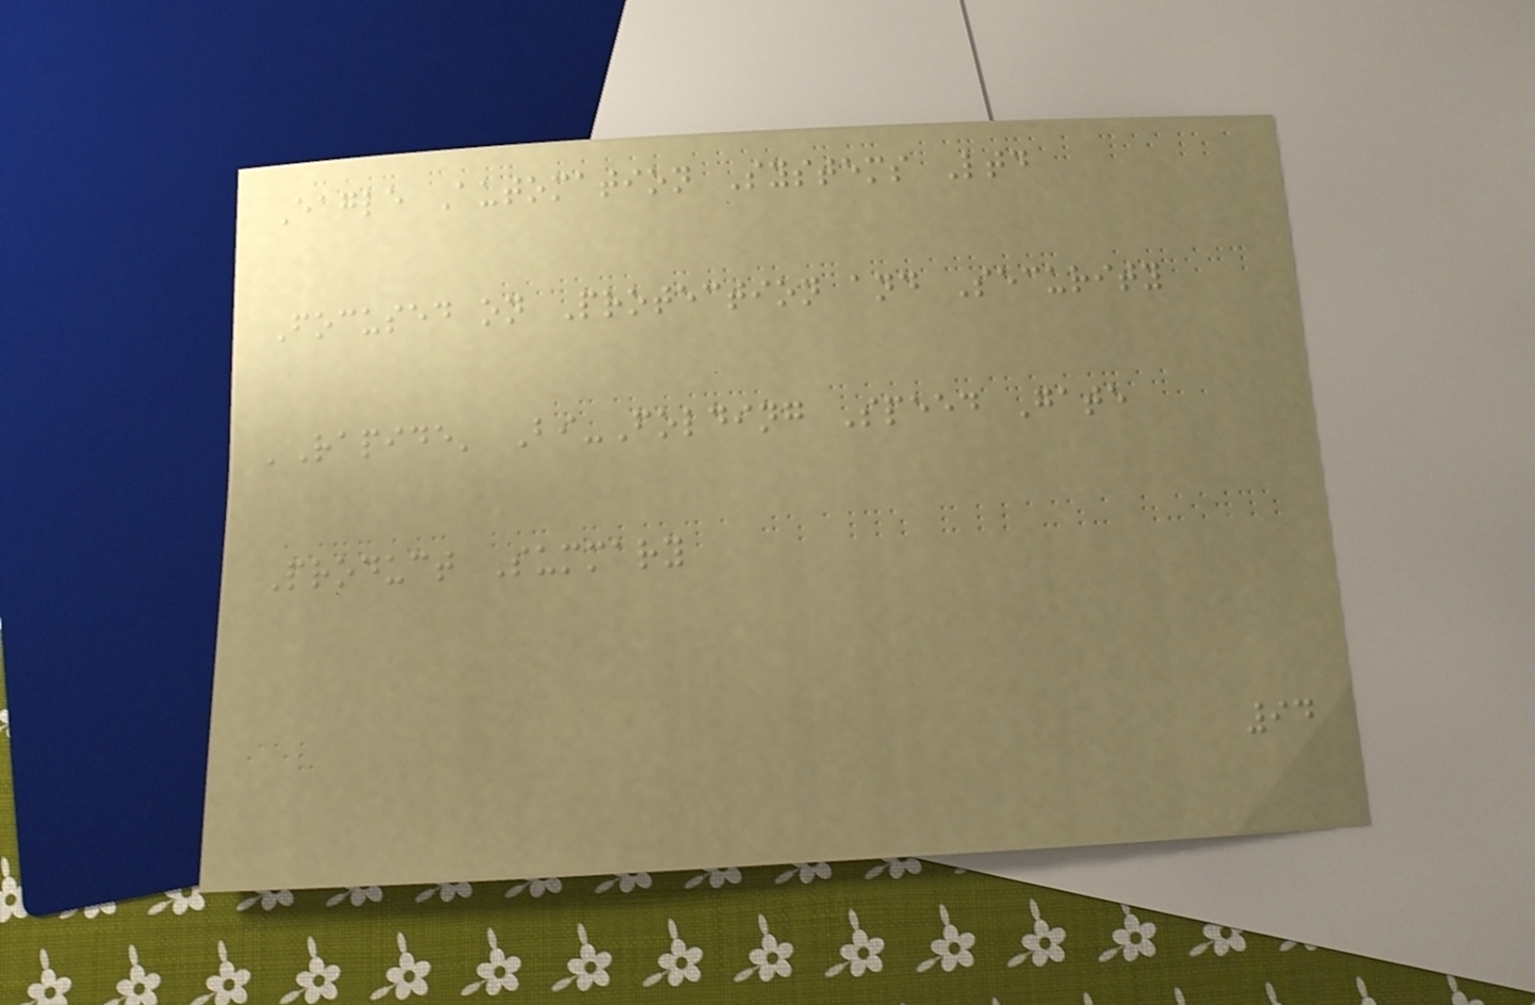Eagle Automation Systems Ltd
Focused on Protection and Security
'Rapide' Bi-Folding Speed Gate
Product Summary
94
